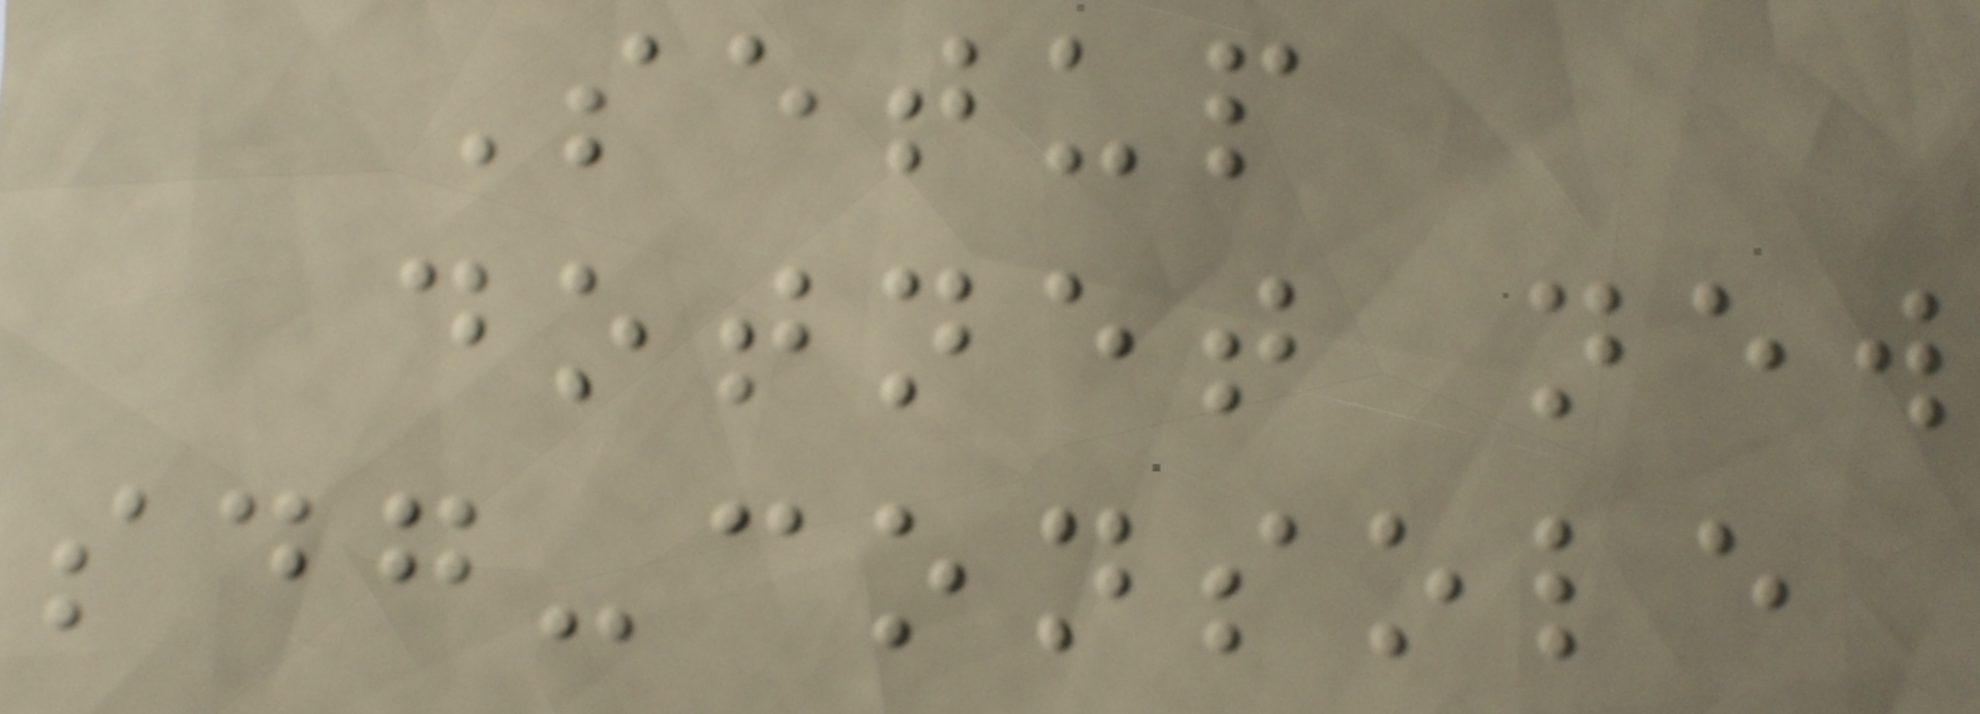Setup
dotnet new
sdg-console
